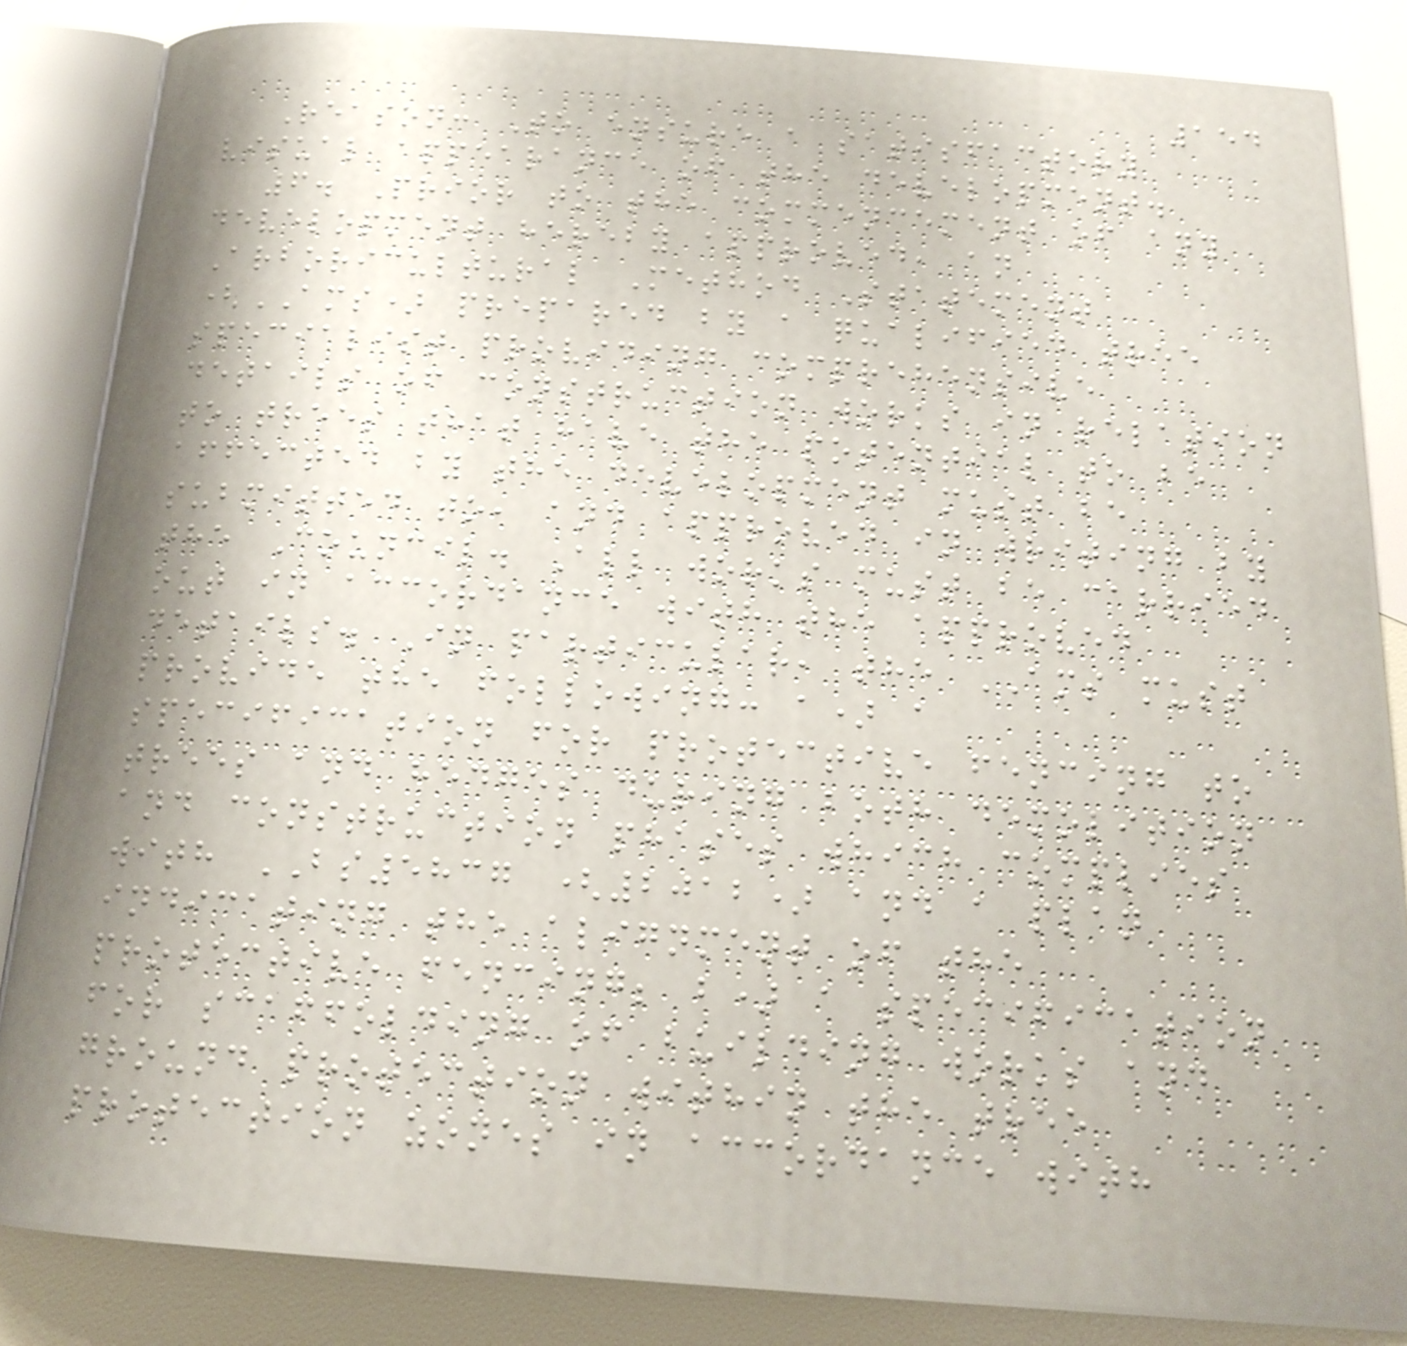154
Reason: To ensure a satisfactory
visual appearance of the development.
6. Prior to the commencement of any
development hereby approved, an
Arboricultural Method Statement
(AMS) prepared by a qualified tree
specialist providing comprehensive
details of construction works in relation
to trees that have the potential to be
affected by the development must be
submitted to, and approved in writing by
the Council. All works must be carried
out in accordance with the approved
details. In particular, the AMS must
provide the following: a) a
specification for protective fencing to
trees and hedges during both demolition
and construction phases which complies
with BS5837 (2012) and a plan
indicating the alignment of the
protective fencing; b) a specification
for scaffolding of building works and
ground protection within the tree
protection zones in accordance with
